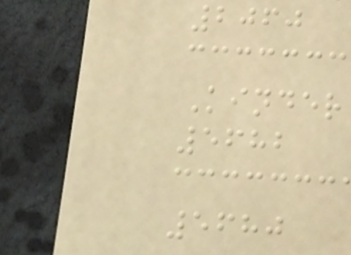2060
Kinder
5682
5680
